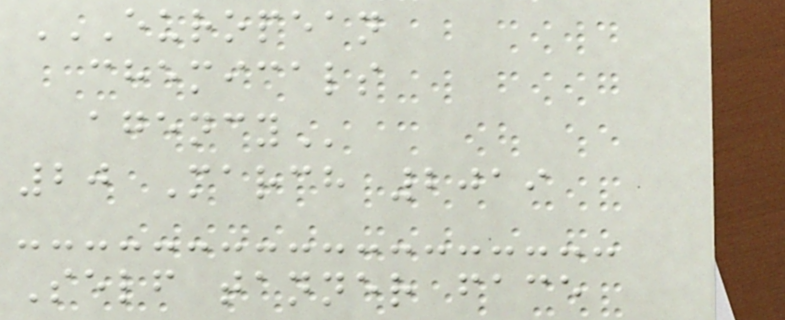EUROPEAN
CHEMICALS
AGENCY
20 March 2019
Self tanner face
